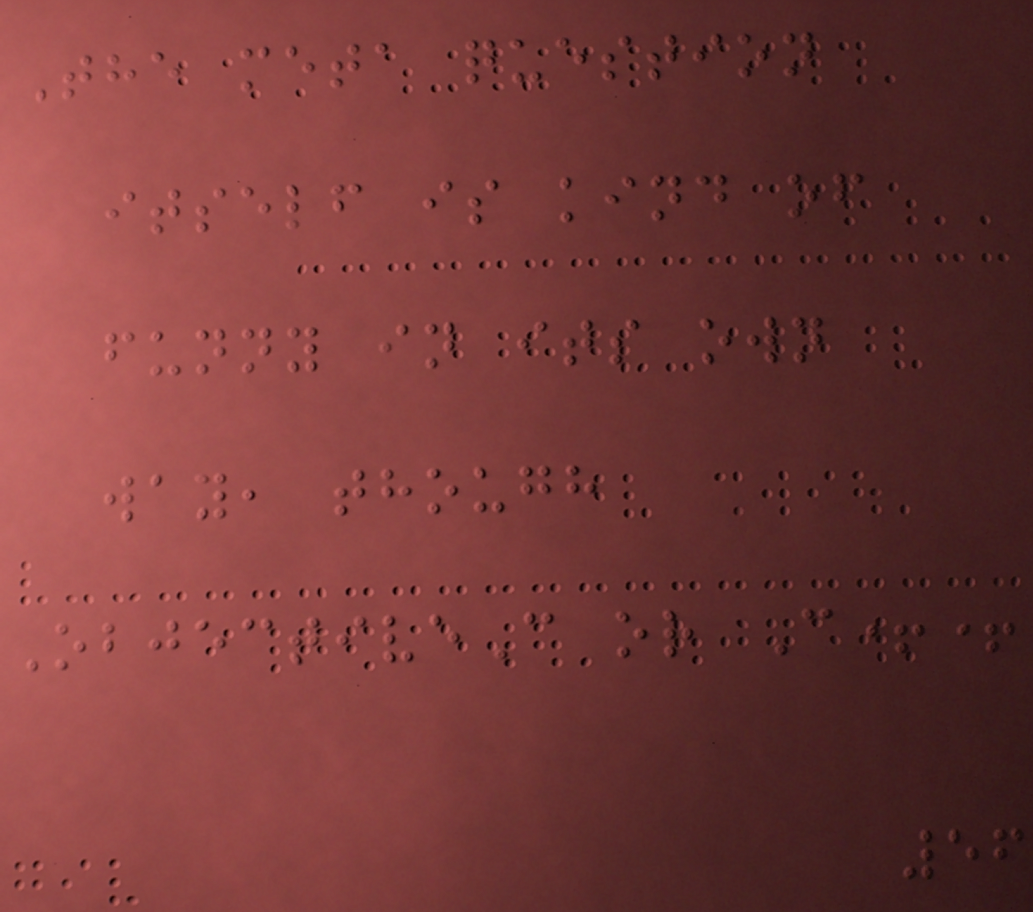The meta question
itself is kind of
funny in its own
way, though
ObjectiveC or C++
56
